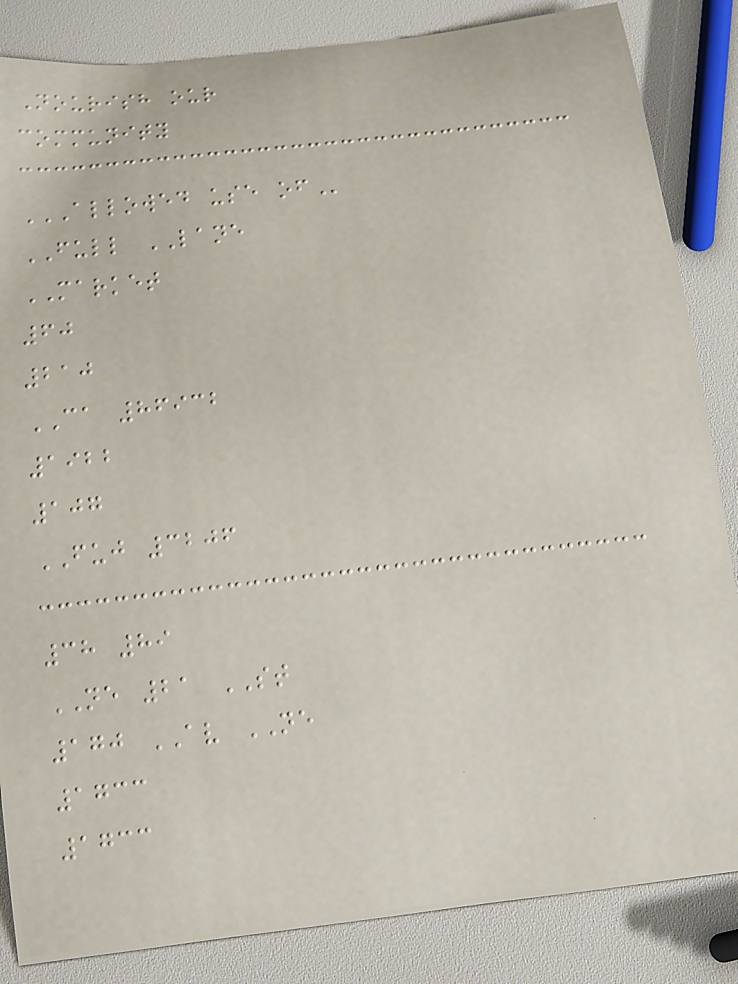Nourish our
community
ALLOWED USE OF
FULL LANE
MARKET
60
210
CA 86932
1922
107
FUJ 3206
38 89
NE 21 ST
170 AV NE
1733
1733
